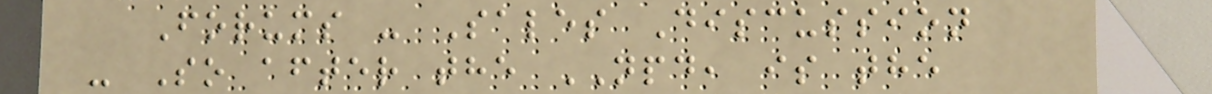Forums - Sales Discussion
- So after the NPD, is the
